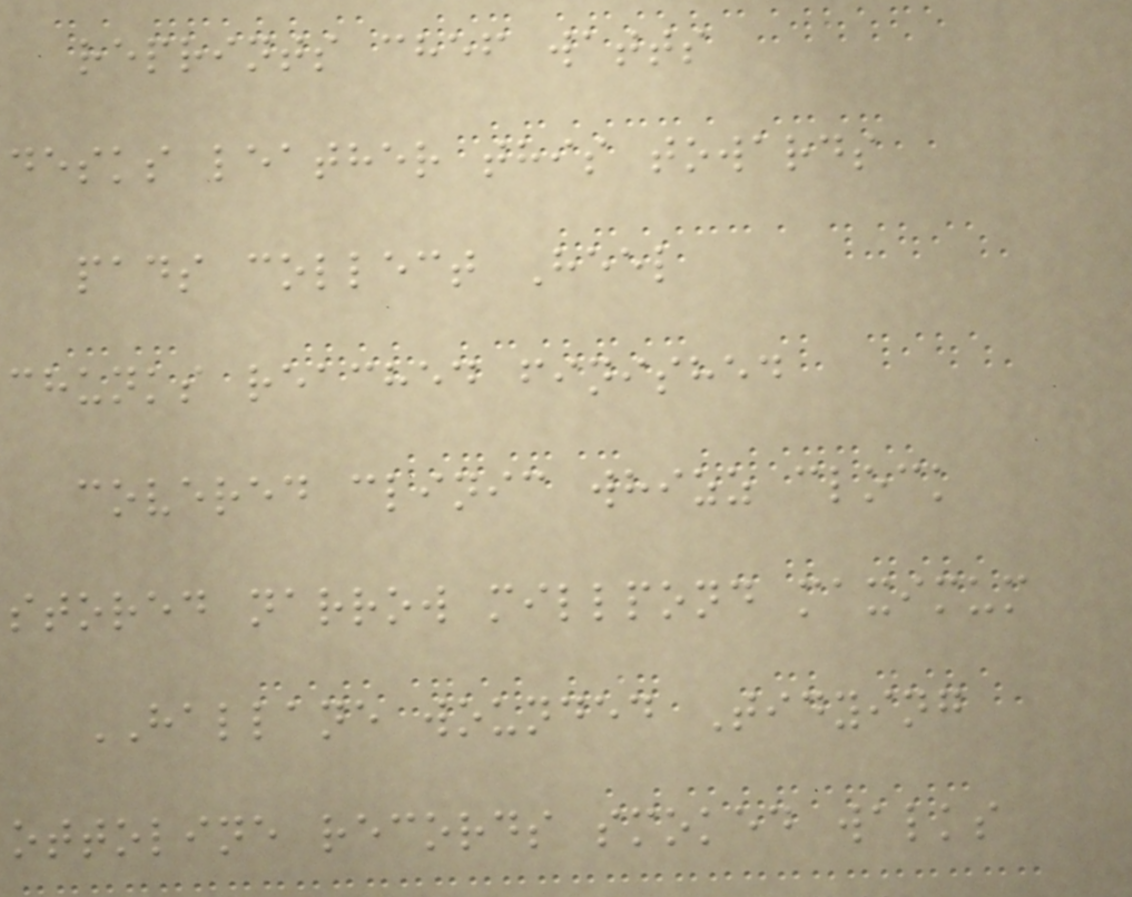reprints chef watts
desks leather this towards
pads collect Heel
chunks reached finished
covered clinic whizz clock
stored narrow millpond maximum
HALLANE wounded Tidying
ottoline records smoked walks
